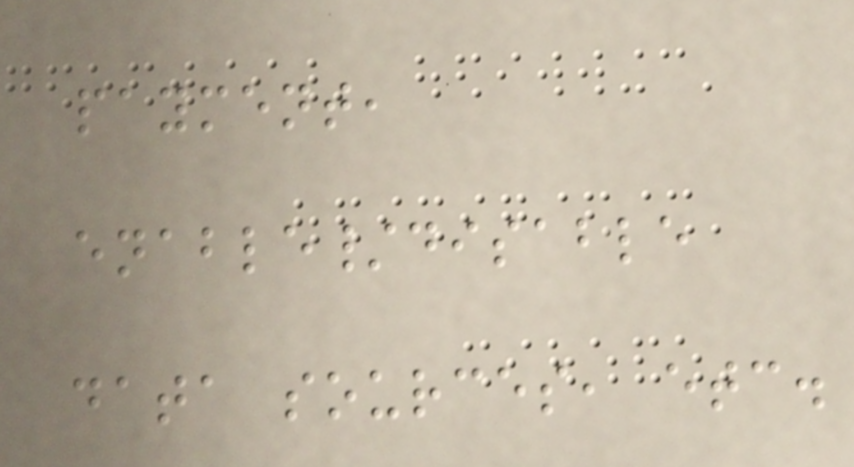payment,
enable/disable
data sources, etc.
